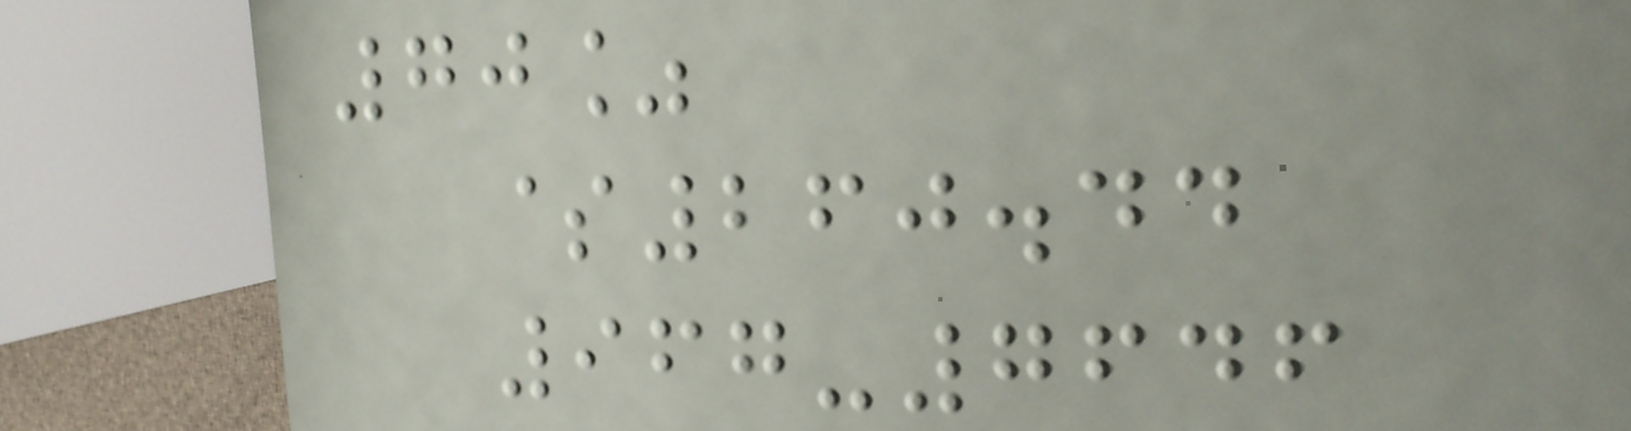70%
$260.44
967-7646
